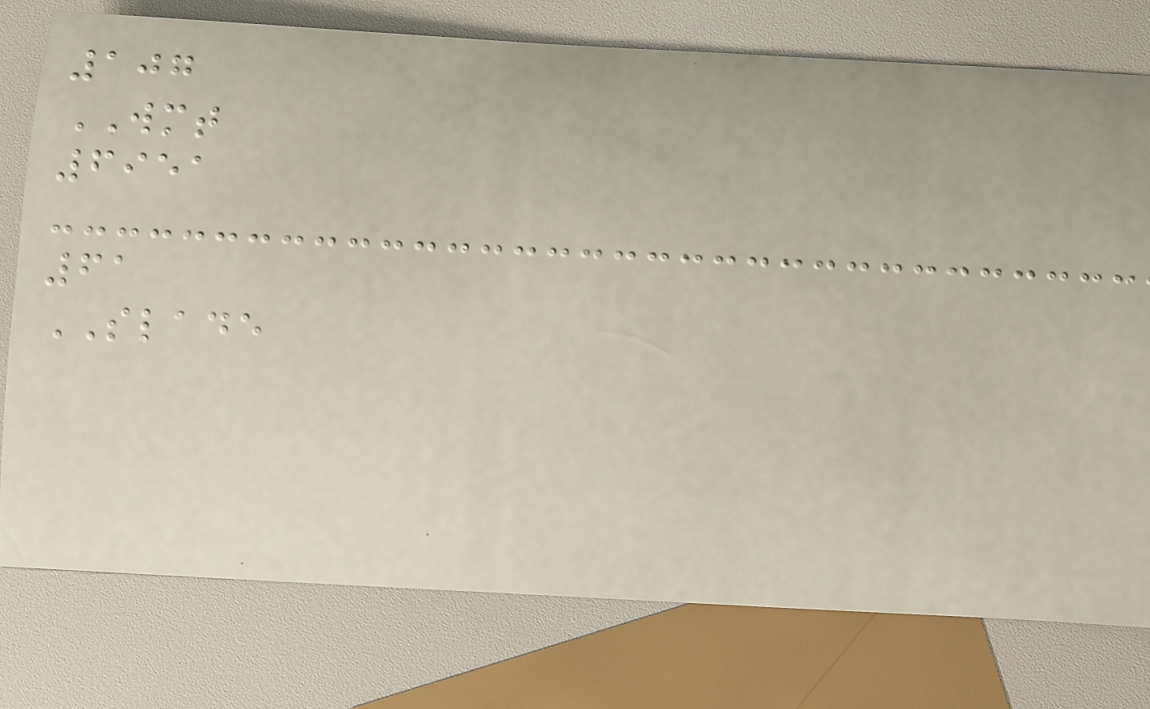107
WMT
6951
61
SLADE
